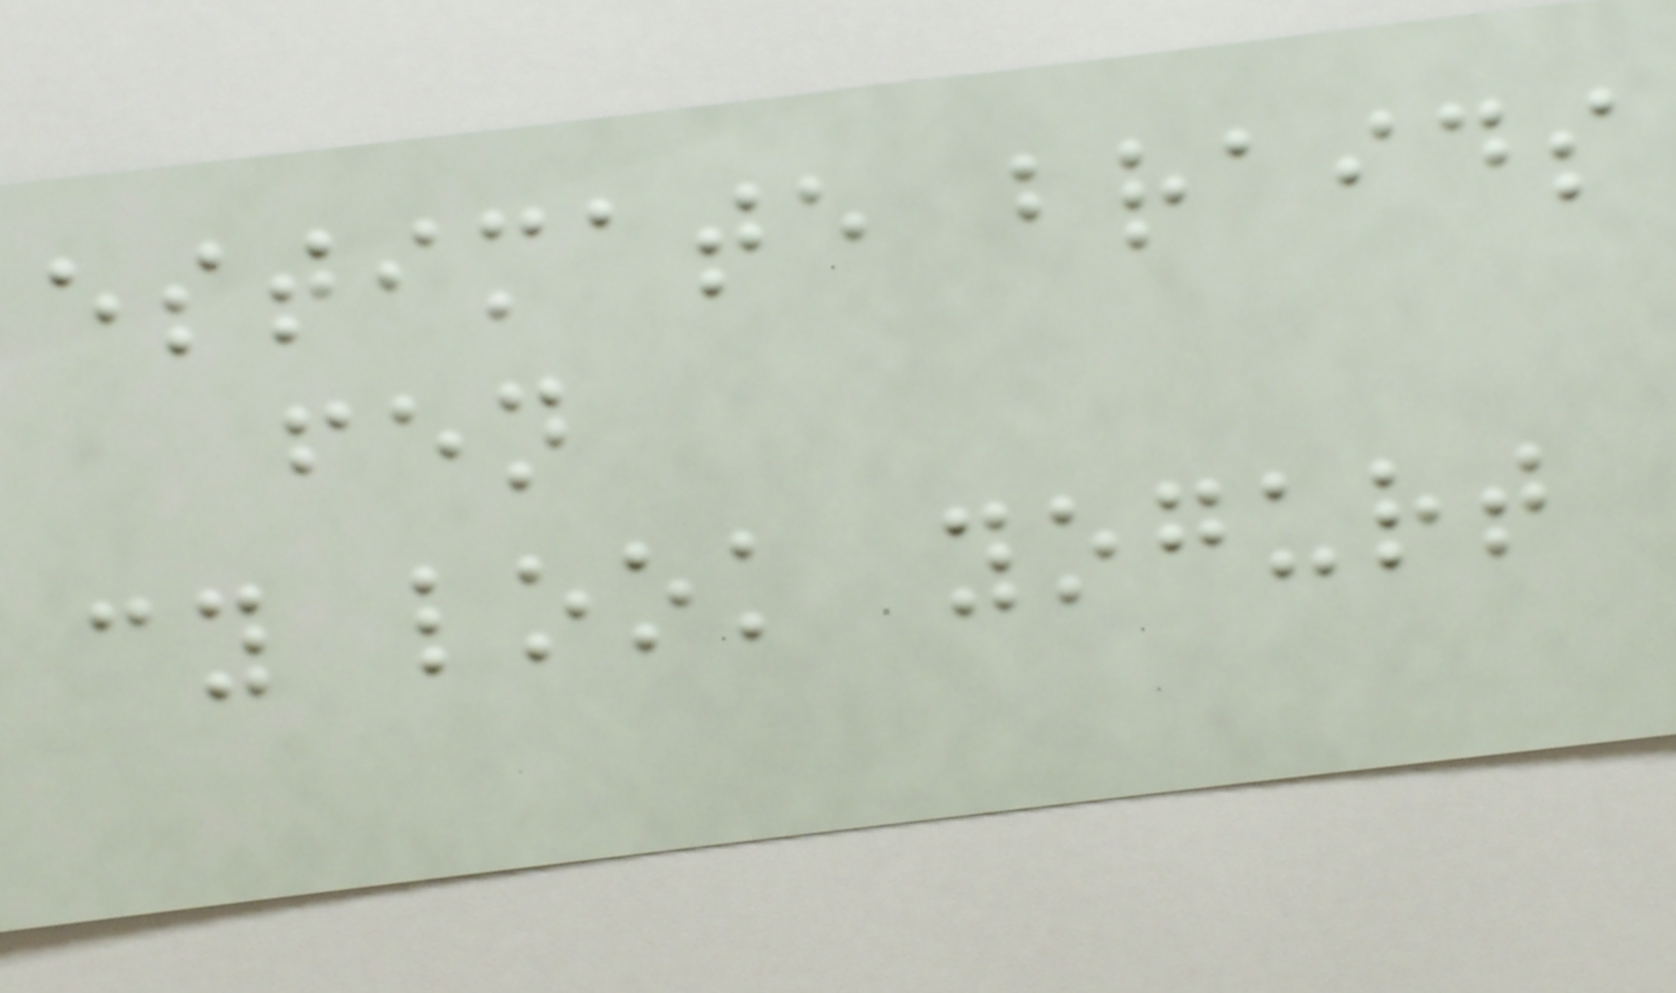estimate braids
fen
cy look yogurt
